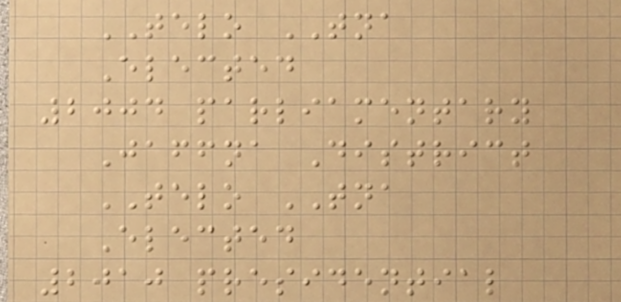TELO TNA
Elected
2004 parliamentary
Jaffna District
TELO TNA
Elected
2010 presidential
